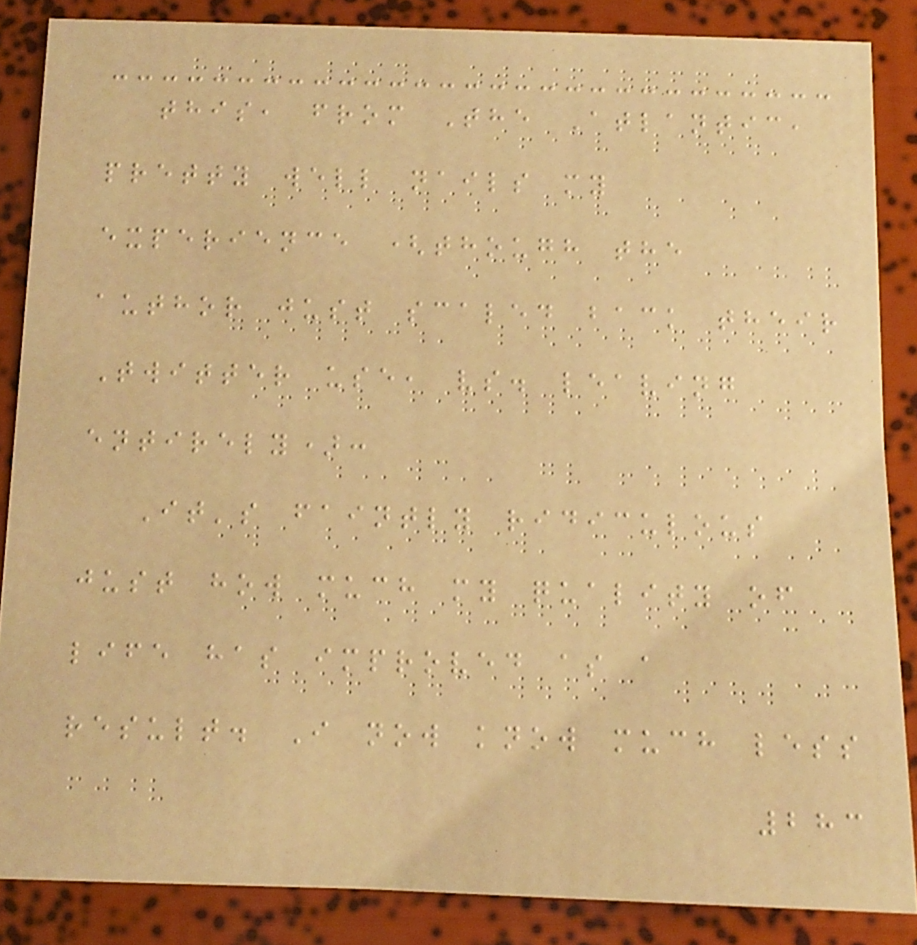this, from The Atlantic,
pretty well nails my
experience (though the
author just scaled back their
Twitter use, vs. leaving
entirely):
It's faintly ridiculous
just how much my quality of
life has improved as a
result. I now know much less
283
